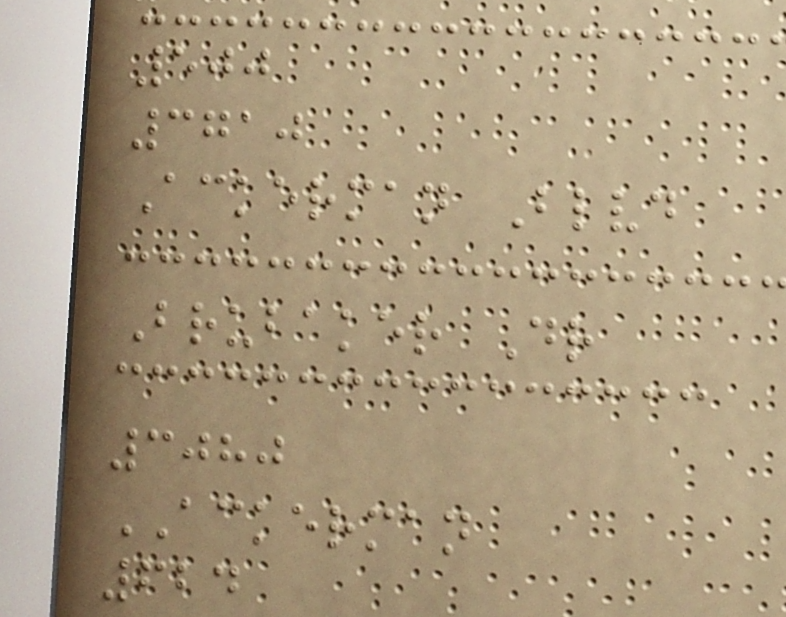500
3710
Ackerman Blvd
Brubaker Dr
3080
ACKERMAN
624
